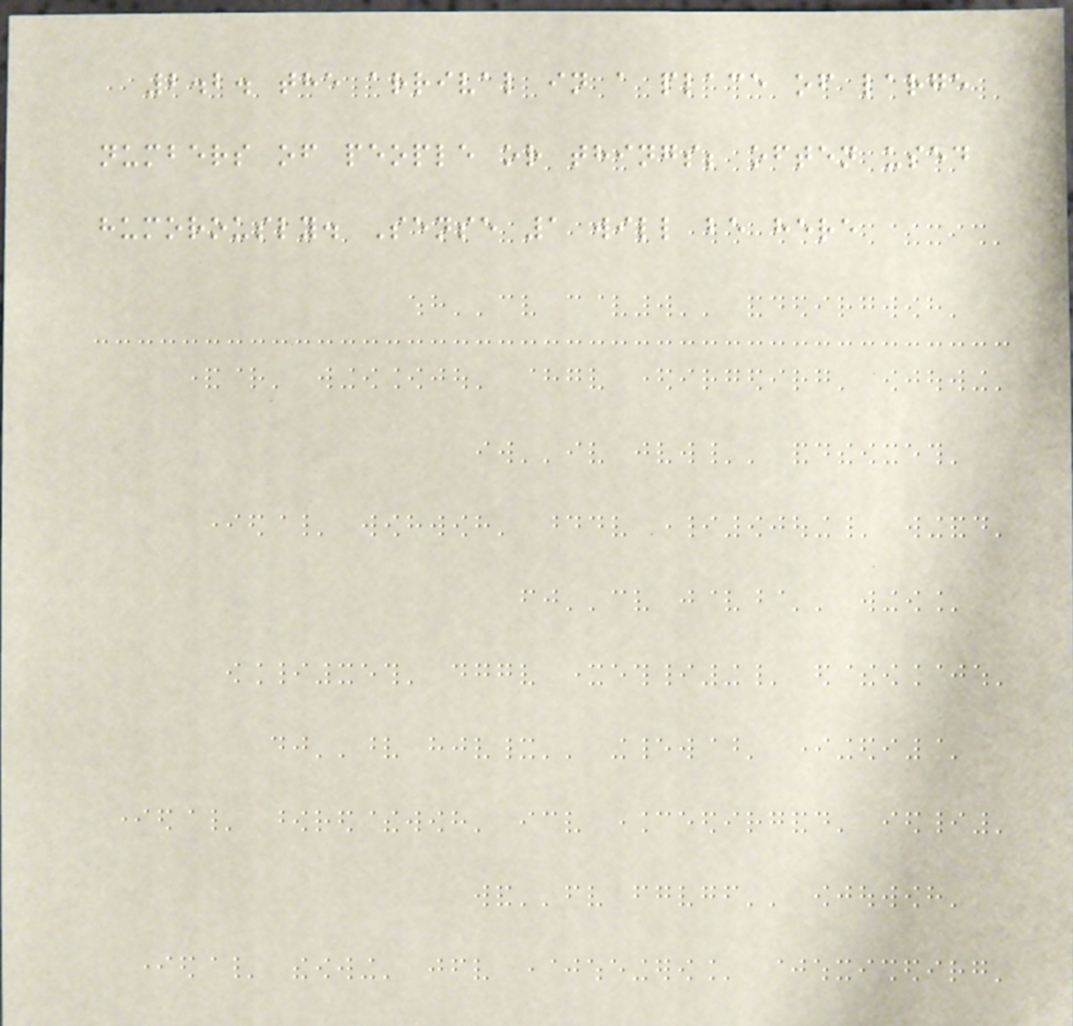2.2. the arrival in a place of large
numbers of people or things; often used
humorously. Sense 1 will be here
